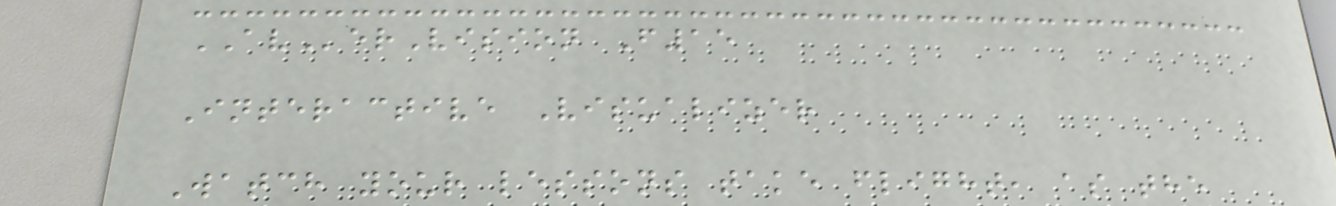AVerVision F15
Interactive Visualizer
Watch your lessons take flight, as the
